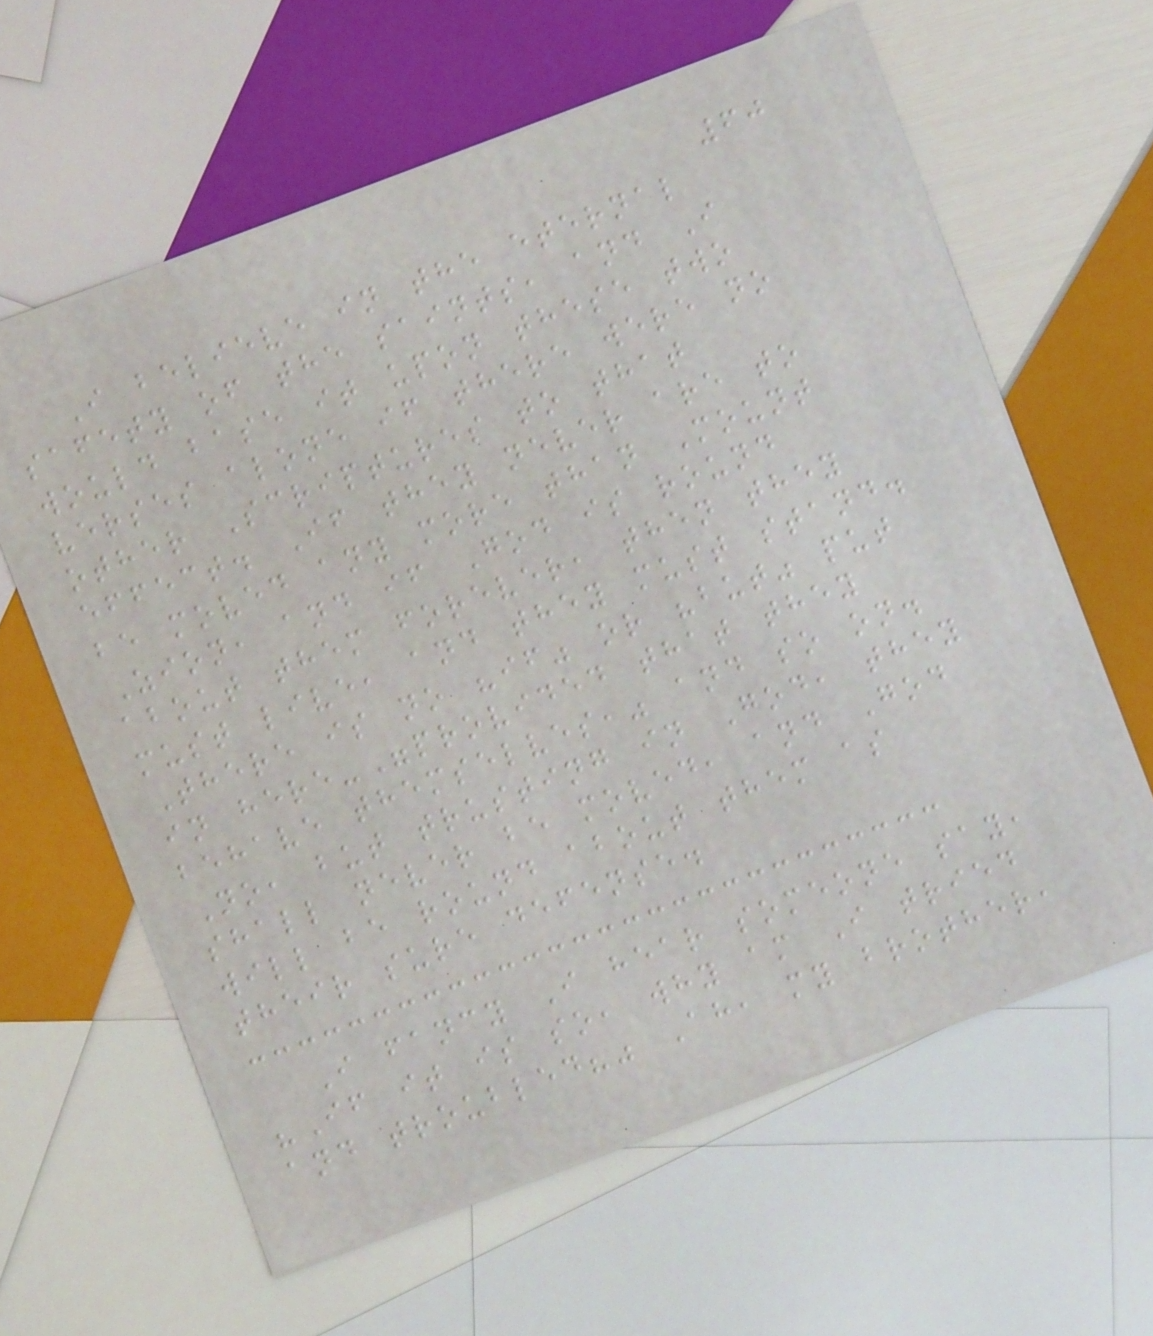60
I believe in the eternal
safety of the saints, and I
would base it upon these two
verses alone if there were no
other Scriptures to that
effect. If they never are to
be moved any more than Mount
Zion, and if God is round
about them forever, then they
must live, and they must stand.
There is no "if" or "but" put
in here-"provided that they
behave themselves," and so on.
No, but trusting in God, they
shall never be moved, and God
will be round about them as
their sure defense.
I fancy I hear someone say,
"If it is so, why am I tried
and troubled?" Ah, my brother,
